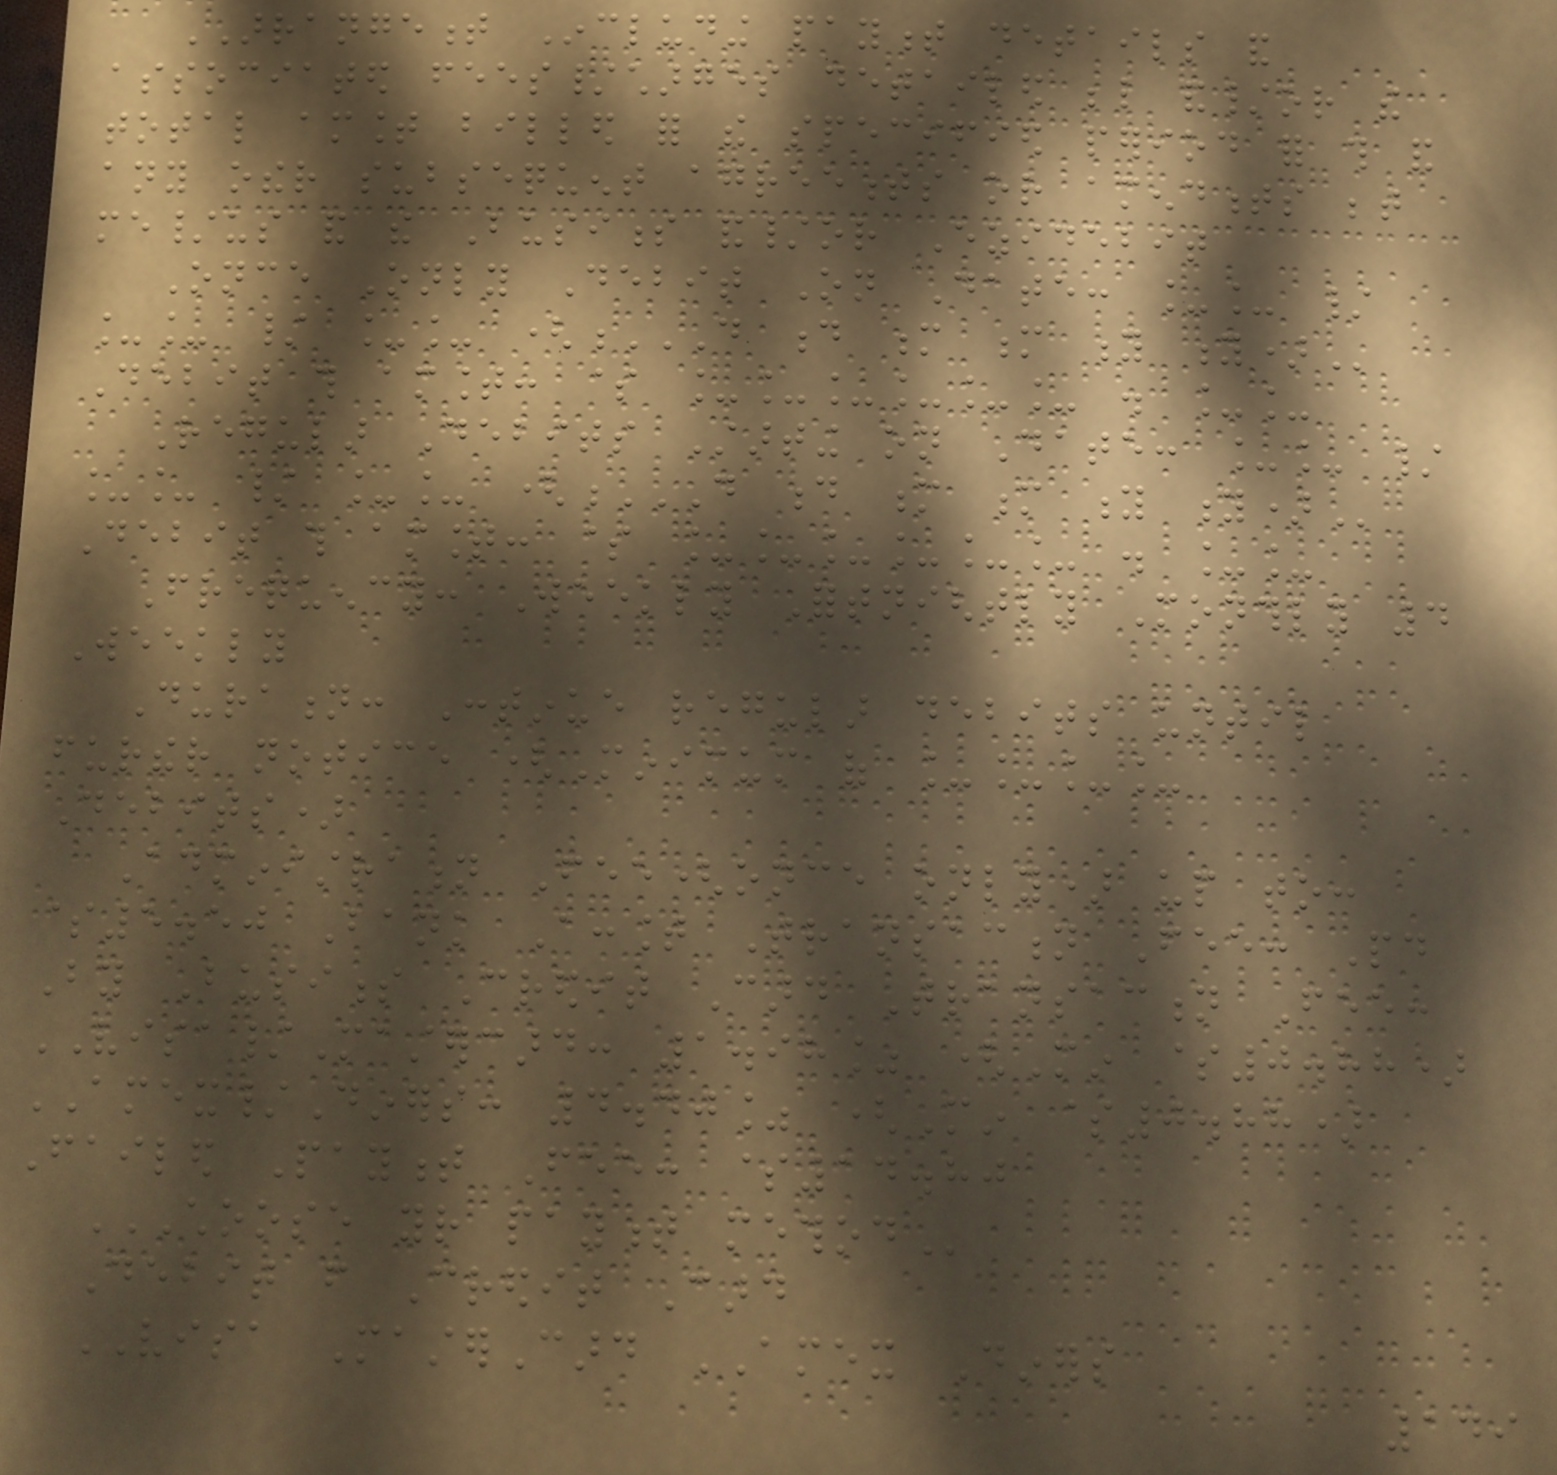ARRANGEMENT Including payment details and
associated fees/charges detailed below and/or the
total amount billed for the specified period for this and
any other subsequent agreements or amendments between
me/us and the Business and/or Ezidebit
Once Only Debit On Date: __ /
__ / __ (D D M M Y Y)
Debit this amount: $ ______ . __
Regular Debits Starting on Date: __ /
__ / __ (D D M M Y Y)
Debit this amount: $ ______ . __
Frequency: Weekly Fortnightly Monthly 4
Weekly
Duration: Continue regular debits until
further notice (Minimum of ____
Debits)
Administration Fee(once only) up to:
$5.50 Bank Account Transaction Fee: Paid
By Business Credit Card Transaction Fee:
VISA/Mastercard: 1.98% (Min $0.88)
AMEX/Diners: 4.40% (Min $0.88)
Failed Payment Fee: $14.80
CHOOSE YOUR PAYMENT METHOD
Debit from Credit Card
VISA MasterCard AMEX Diners
149
